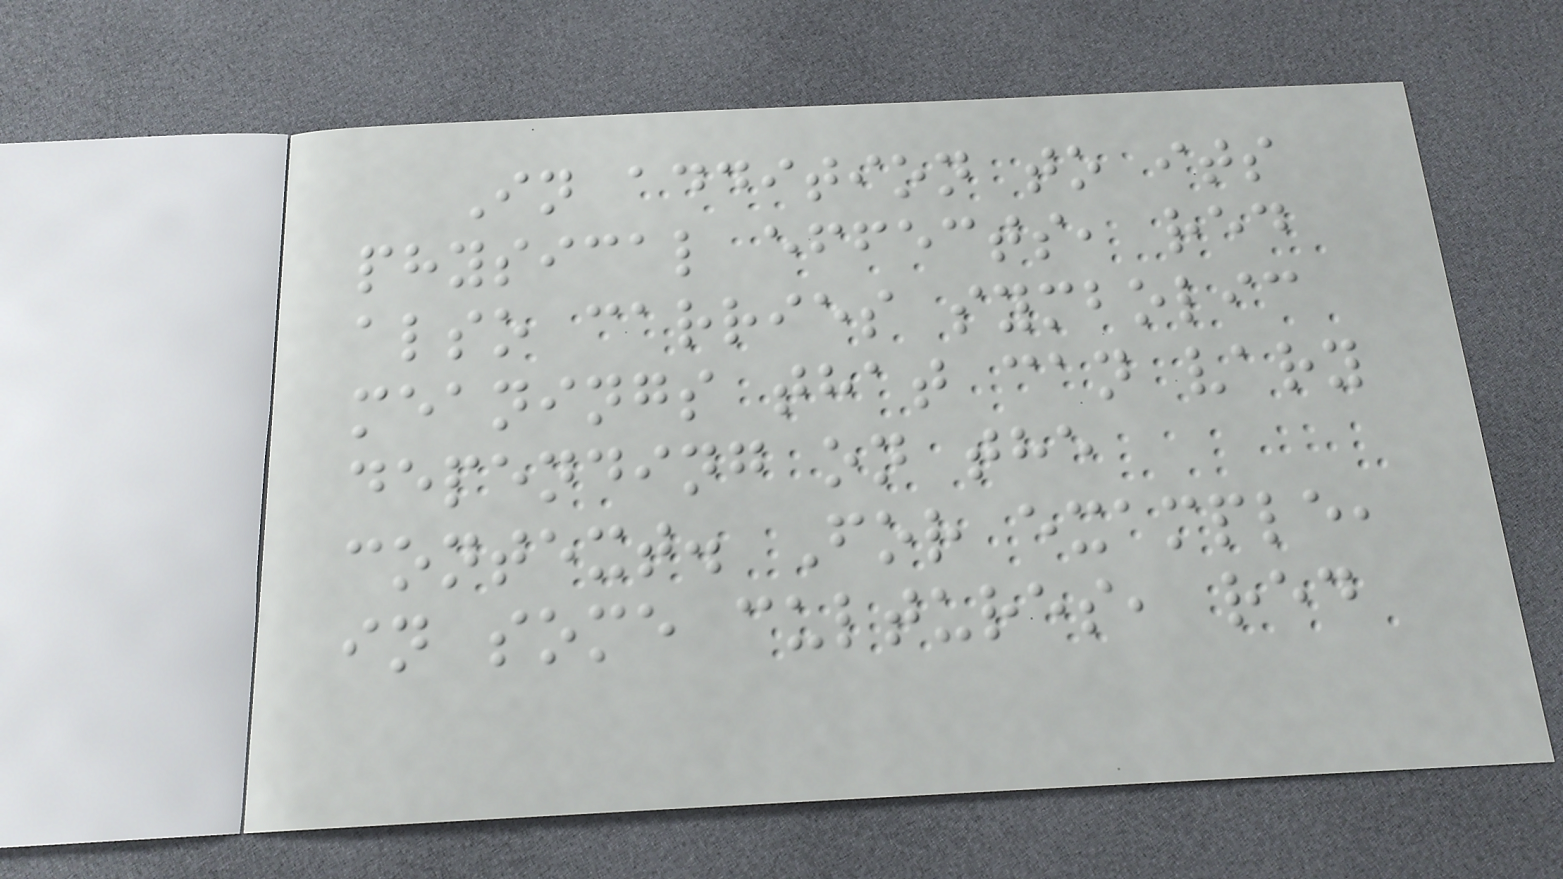In addition to its
physical effects, red
also carries symbolic
meanings that can vary
depending on the
context. For example,
in some cultures, red
